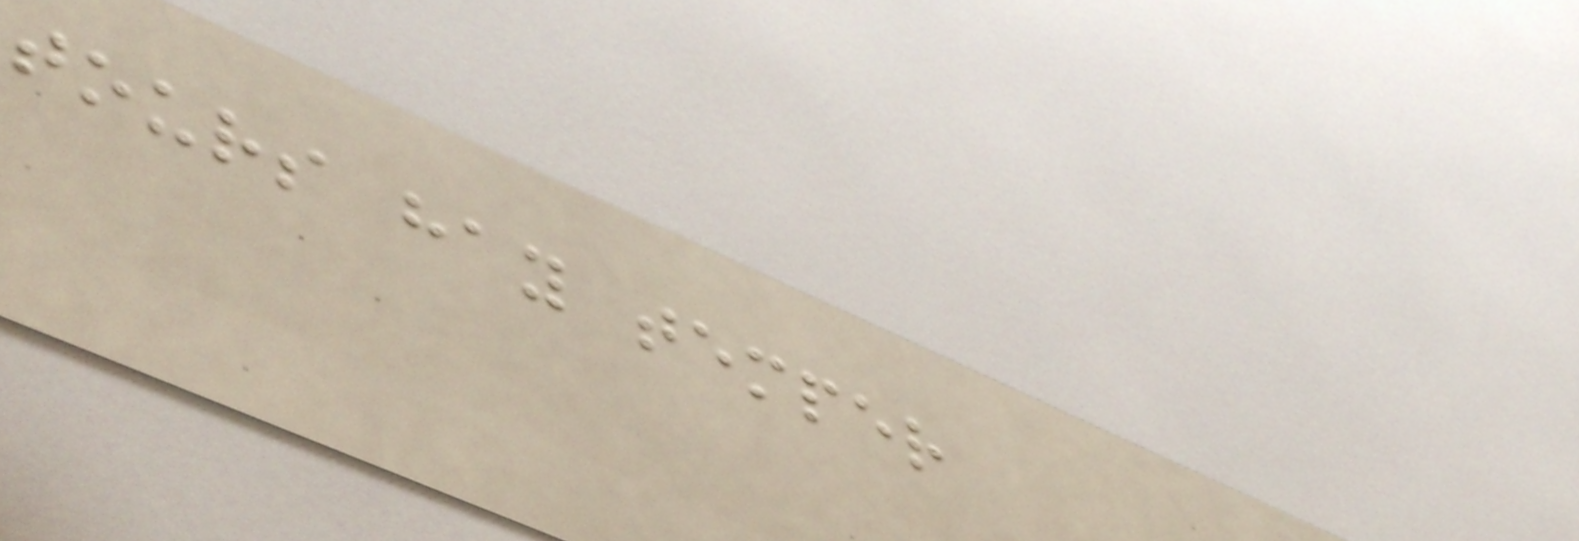tours hay temper
